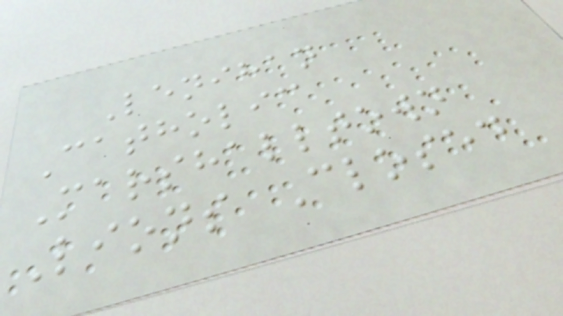Lenihan
Catholic
Marshalltown
Lions Closed
